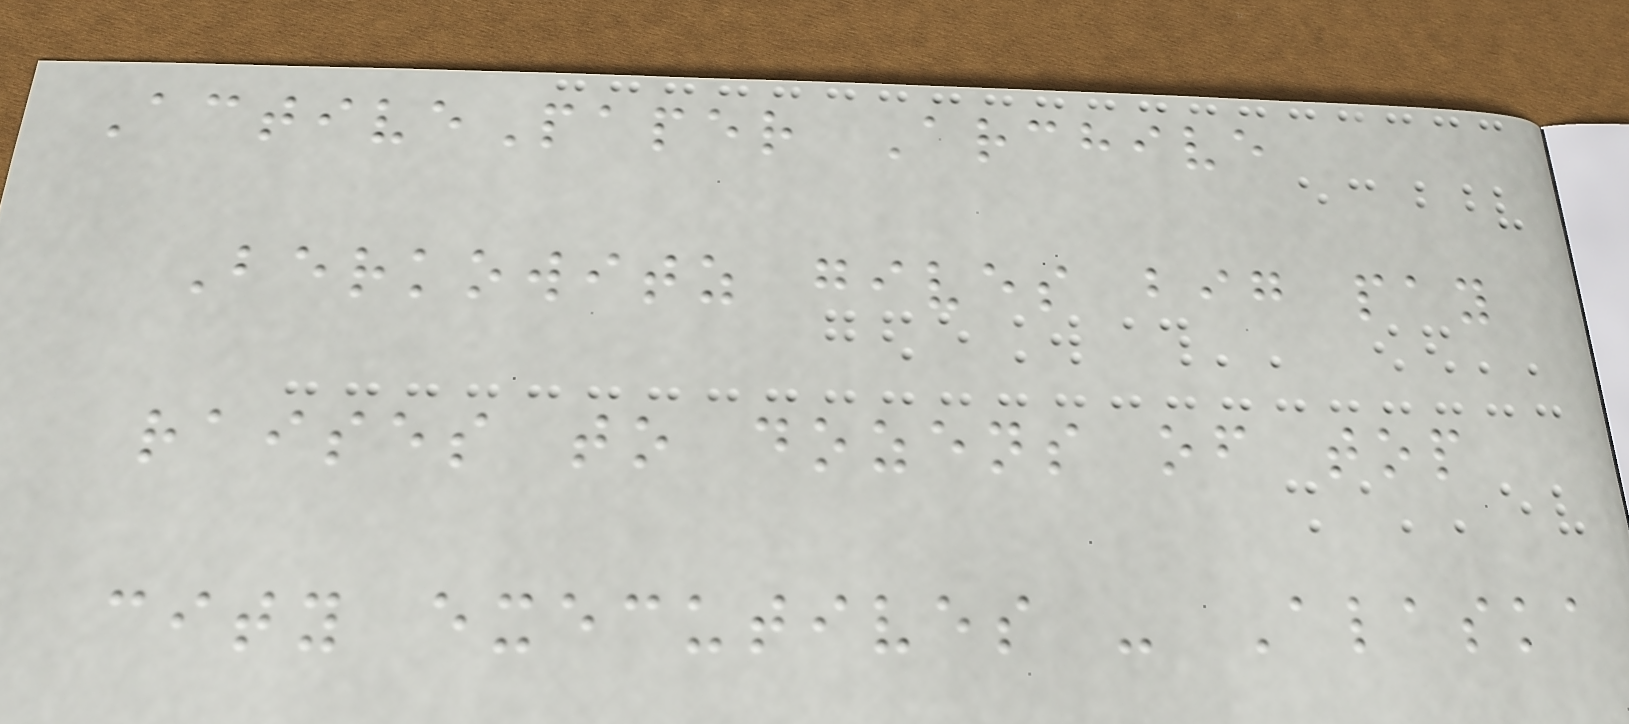ActivePaper Archive
Berkowitz gives big pay
raises to dozens of top
city executives - Alaska
